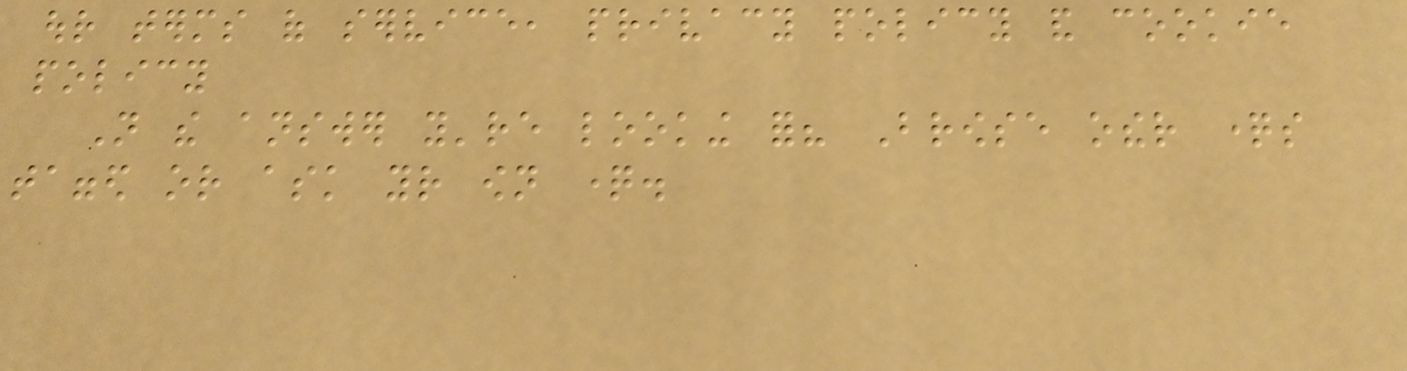our terms of service, privacy policy and cookie
policy
Not the answer you're looking for? Browse other questions
tagged or ask your own question.
